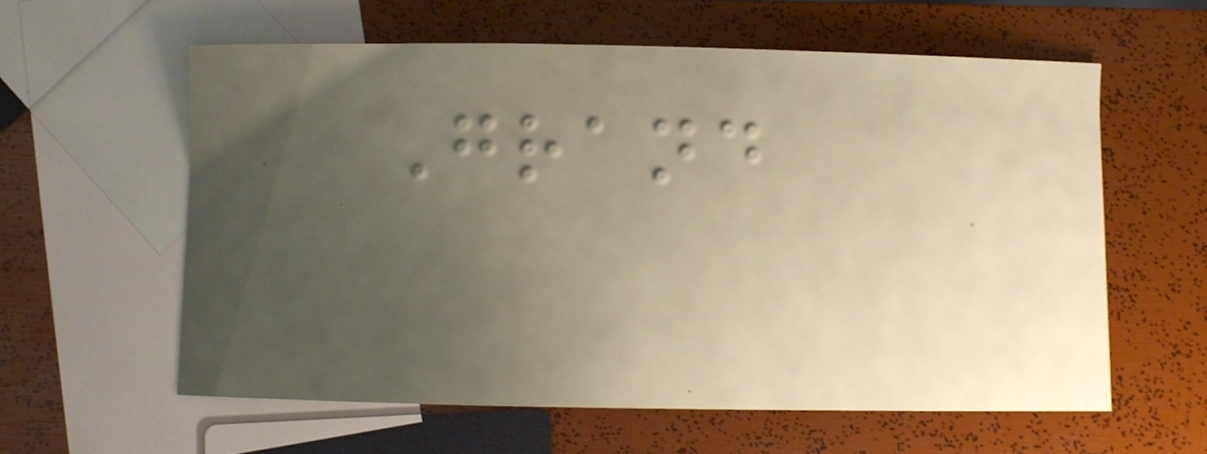Grand
